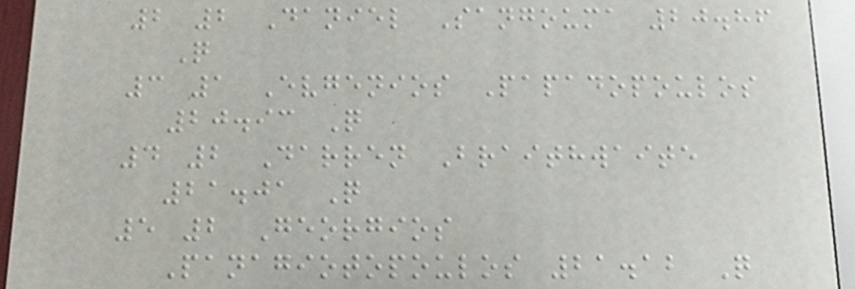2 2 Daniel Sangouma 20.86
Q
3 1 Evgenios Papadopoulos
20.93 Q
4 2 Darren Braithwaite
21.01 Q
5 2 Georgios
Panagiotopoulos 21.12 Q
